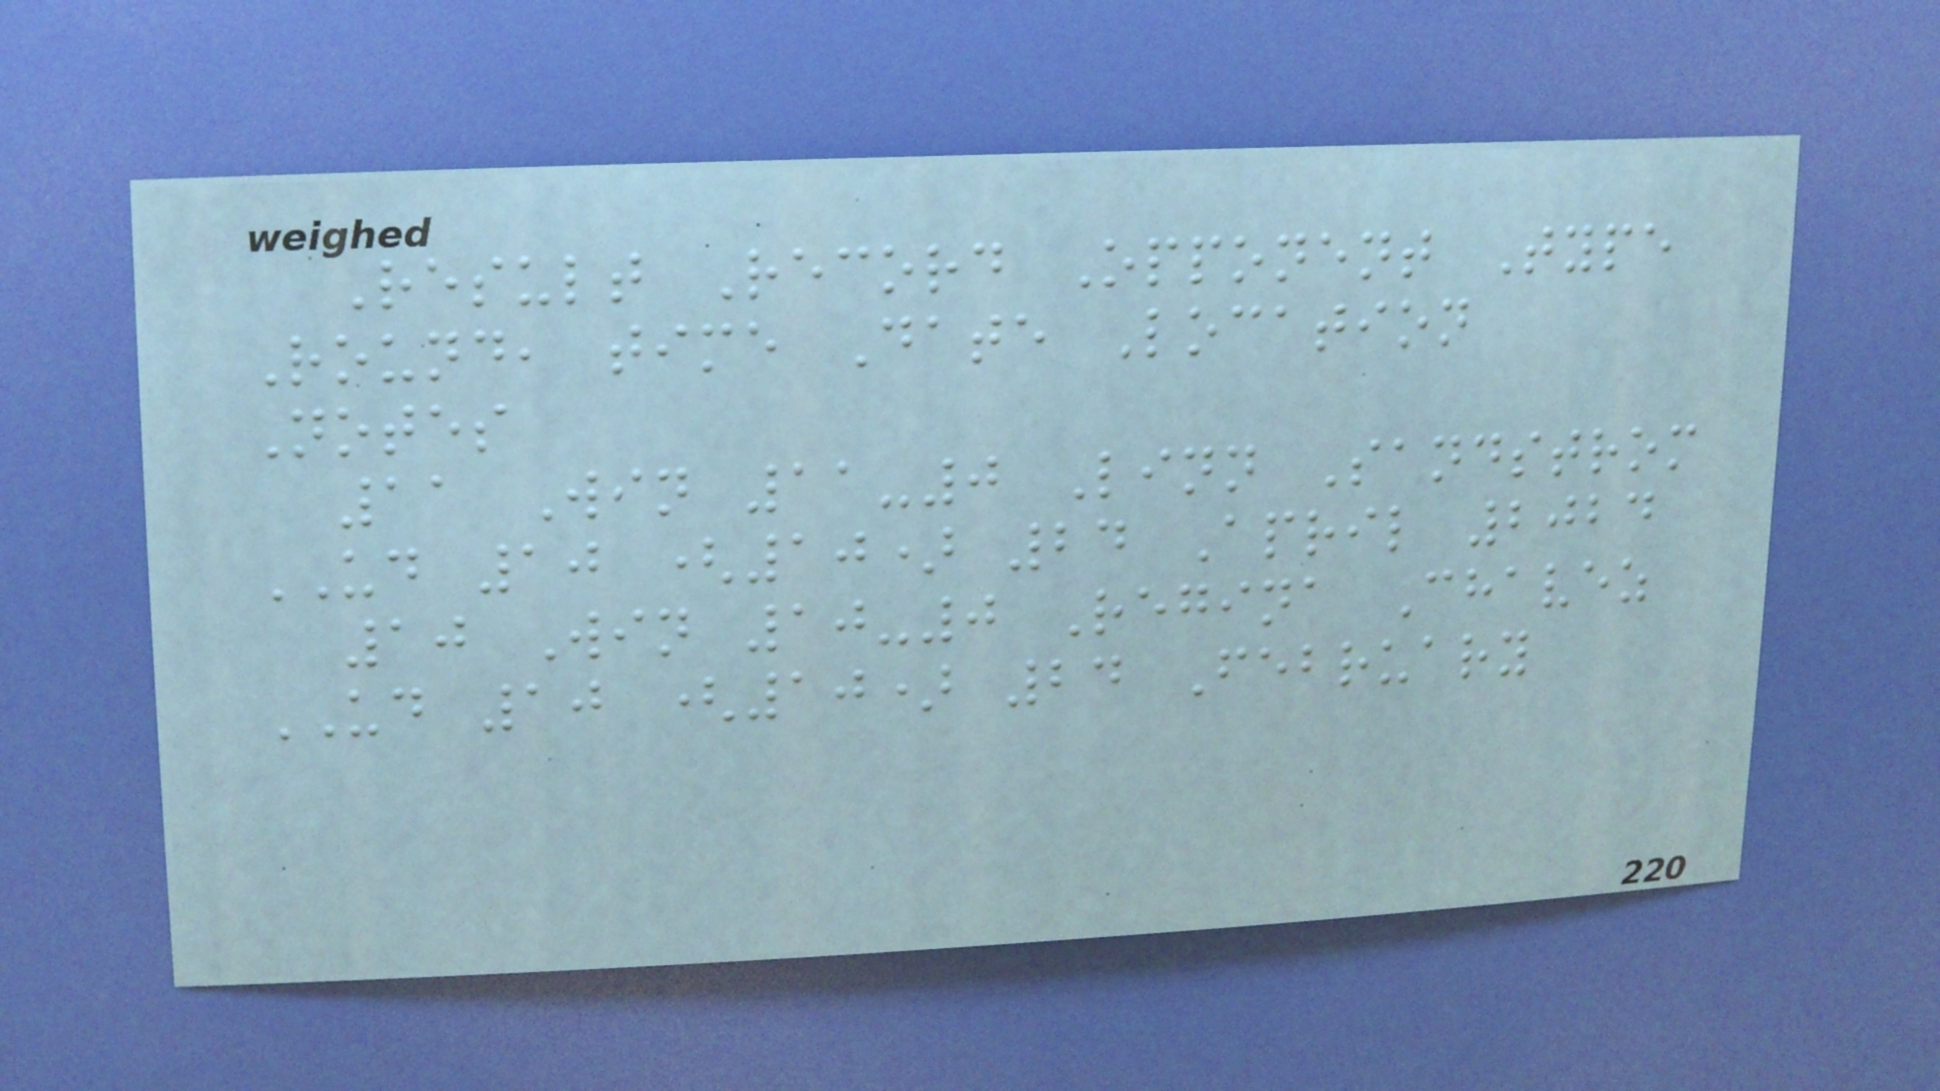Result Record Opponent Type
Round, time Date Location
Notes
11 Win 11-0 Linn Sandstrom
UD 10 (10) 24 April 2024
10 Win 10-0 Regina Chavez
UD 10 (10) 24 February
